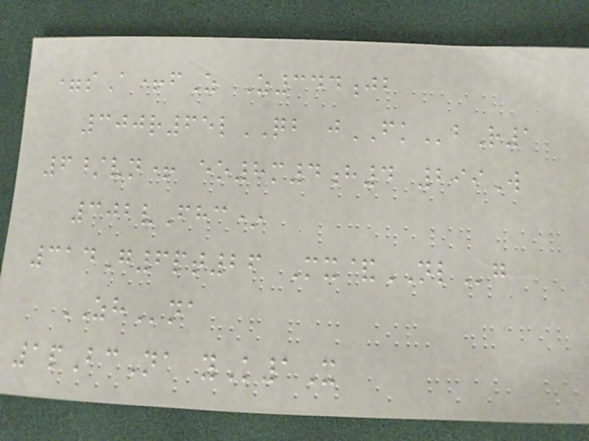=sA+fZ Z344jb
300r65lQB jFKbR1
6/vn+ eo8m4h4 299W
302vFhc*
314G6pt26 Mx&NLg
ZHna
1pBcNa yK1X
